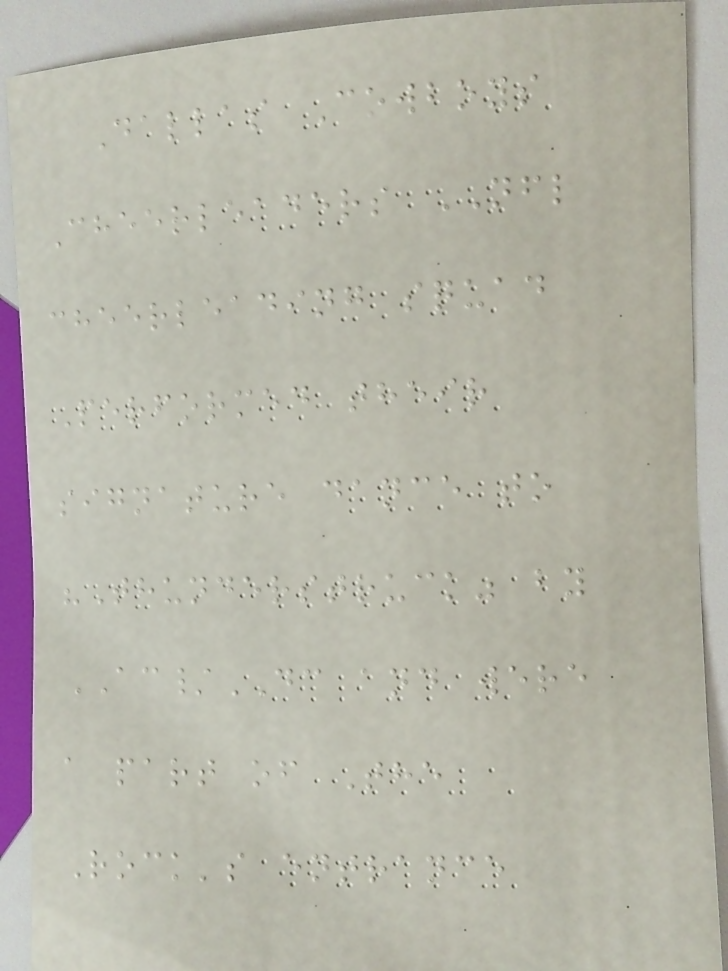Dallas Cowboys
Cheerleaders NFL
cheerleading squad
Performed their
signature dance to
"Thunderstruck" by
AC/DC and were
a part of The
Rock's entrance
